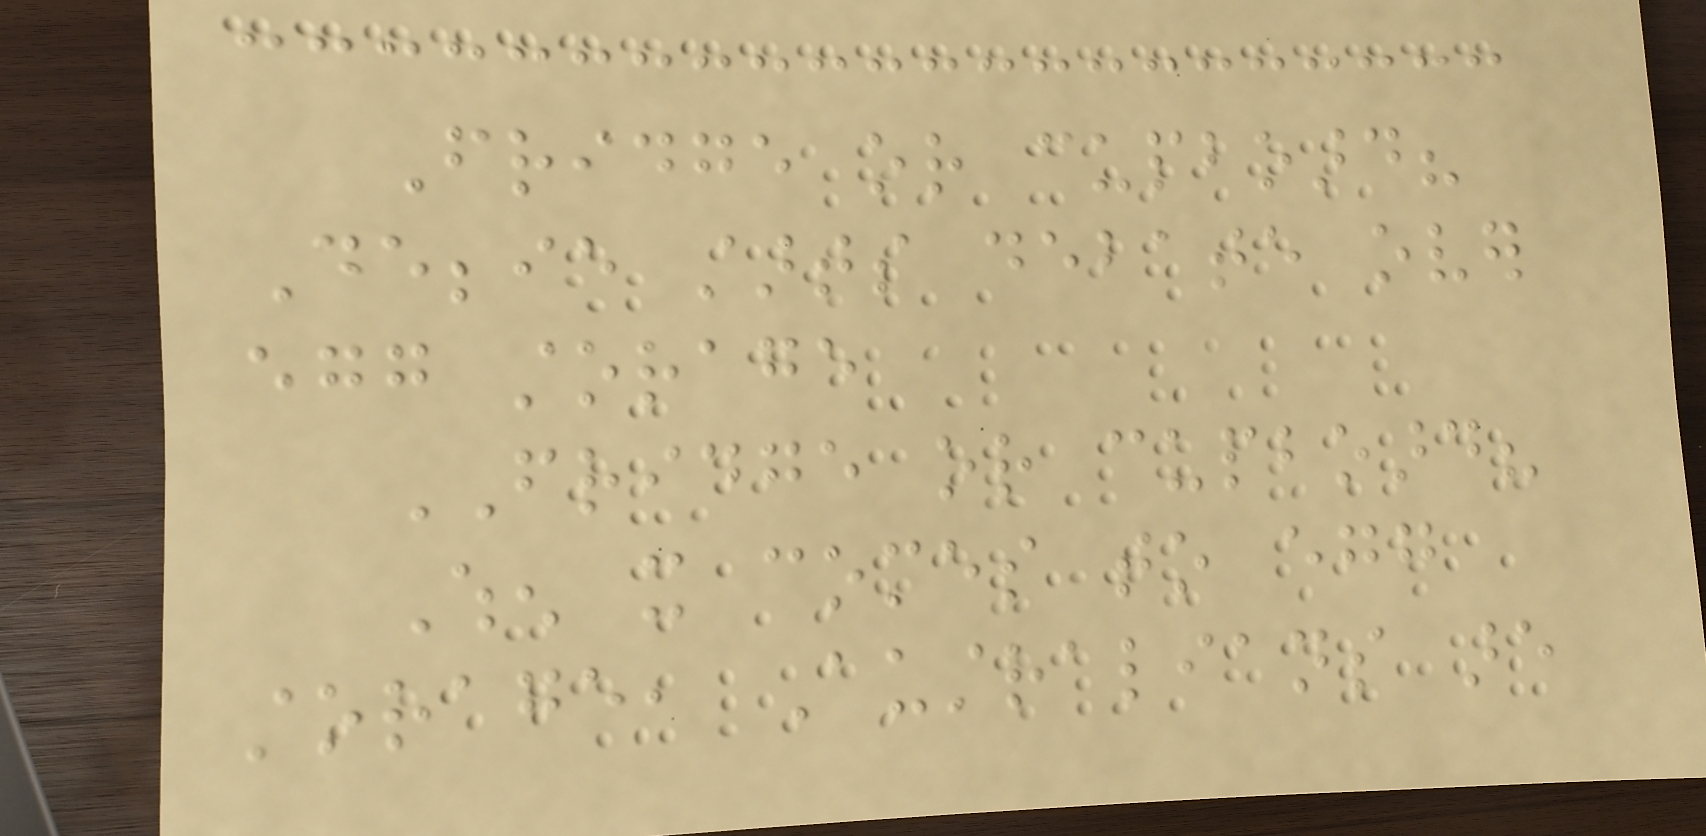Fridge or cupboard?
Debbie starts debate over
egg storage
FRIDGE or cupboard?
When it comes to egg
storage, Australians are
